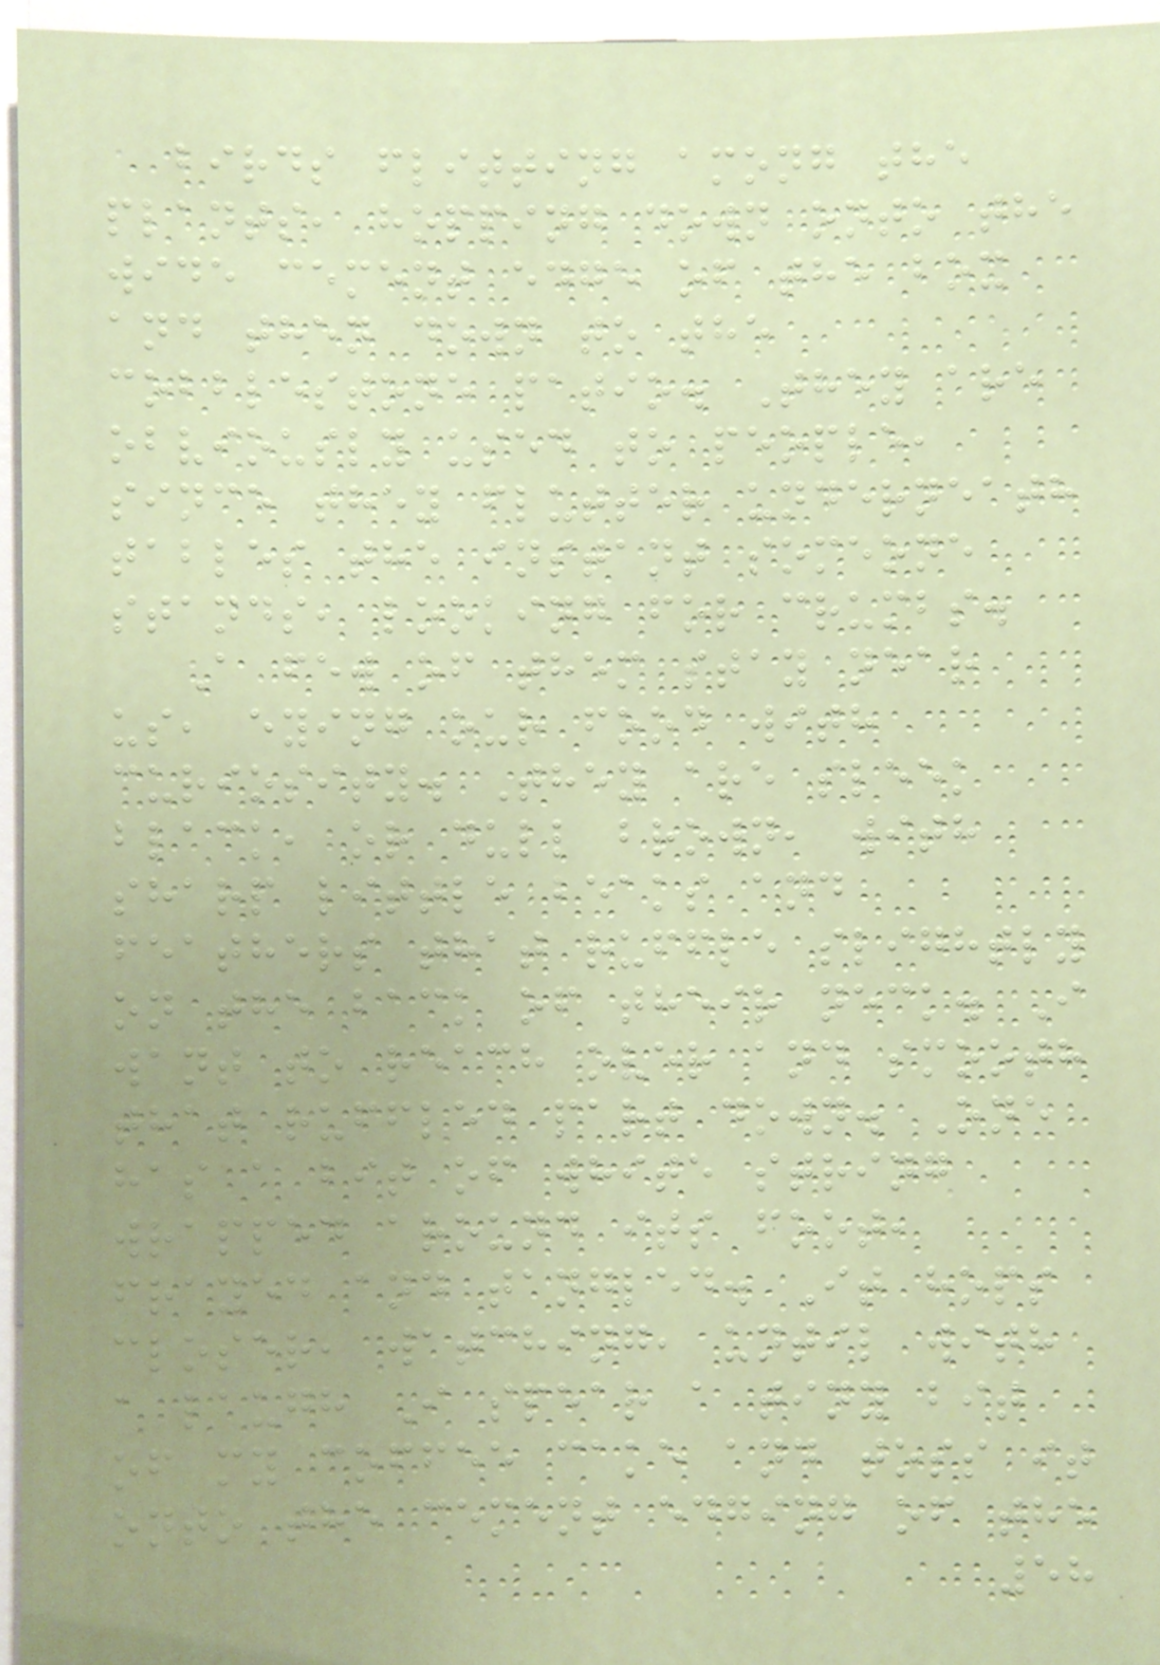birds flitting among the
plants, hopping down onto the
wide cement edge of the box
and then down to the
cobblestone patio. They are
obviously used to people,
since they flutter underneath
tables the instant someone
stands, looking for crumbs.
A few of them stay near
us, eying our food with
curiosity. They are sleek
black, or dull brown, with
sharp little beaks and
feathers that ruffle slightly
on the back of their neck. I
want to reach over and smooth
that ruffled part down. One
has a bit of white string
wrapped around its foot,
frayed and tangled. It hops
closer, watching, until with
a laugh I spear a tiny bit
of my coffee cake and toss it
onto the cement edging of the
58
